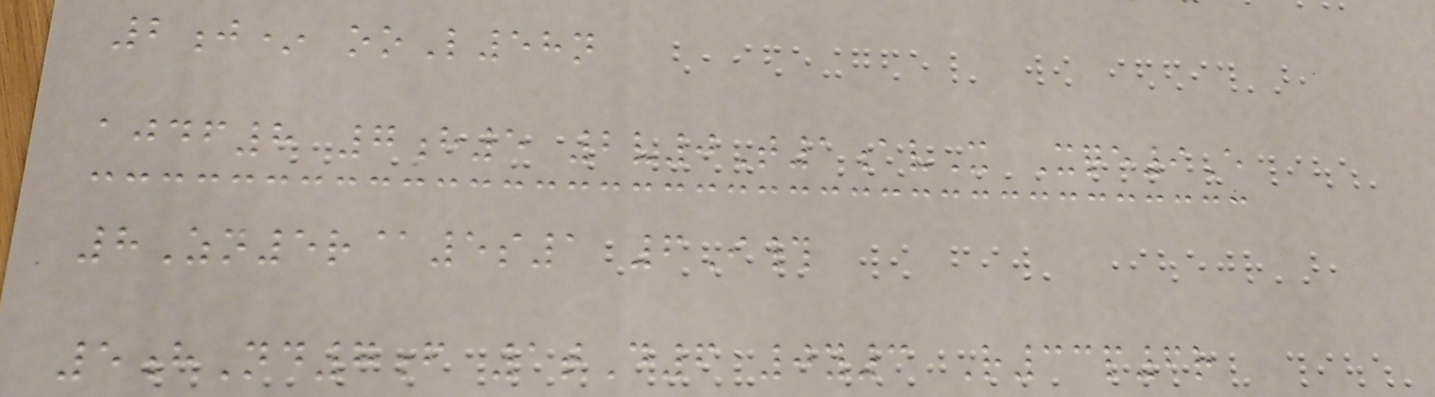2j* ooL58n
ajdf8 7h5 2v0T1avX Xqe9E
8Zn5r@5s1 6I#
5hNd7f 1tD6 0y3 R33p6r
